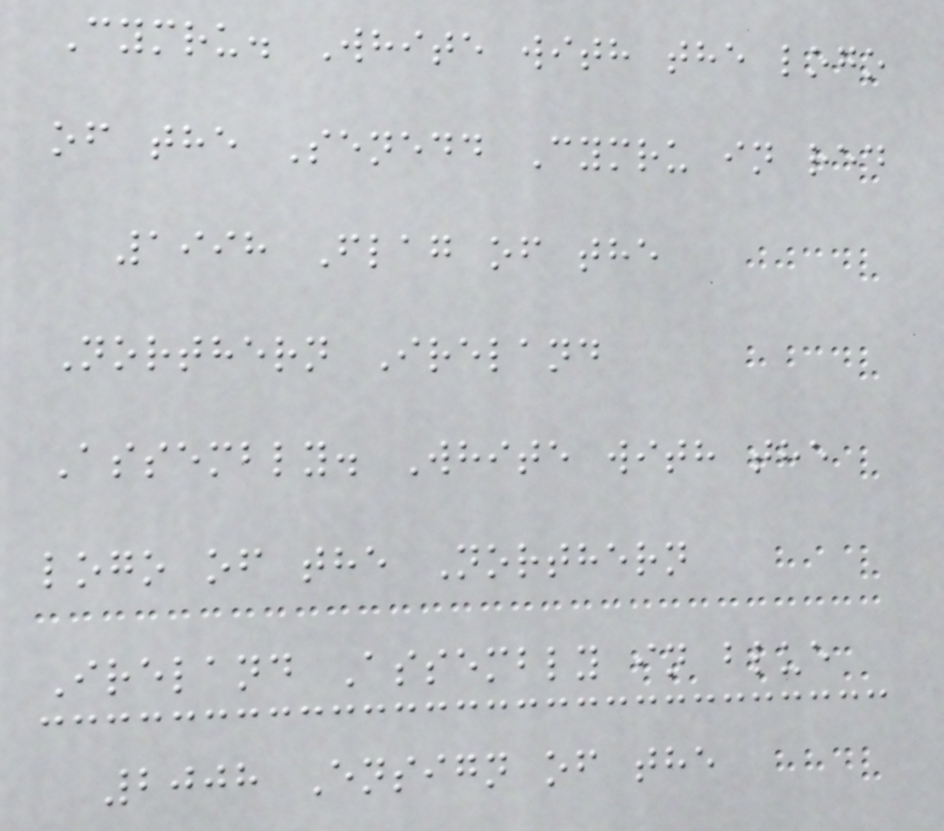Cymru. White with the logo
of the Senedd Cymru in red
1998 Flag of the
Northern Ireland
Assembly. White with the
logo of the Northern
Ireland Assembly in blue
2008 Ensign of the
